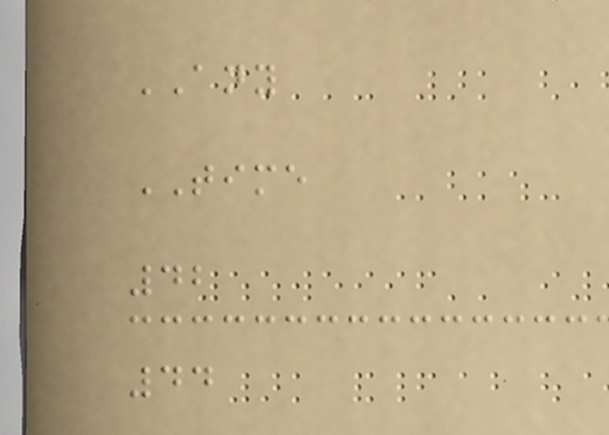ANY
TIME
42
44
